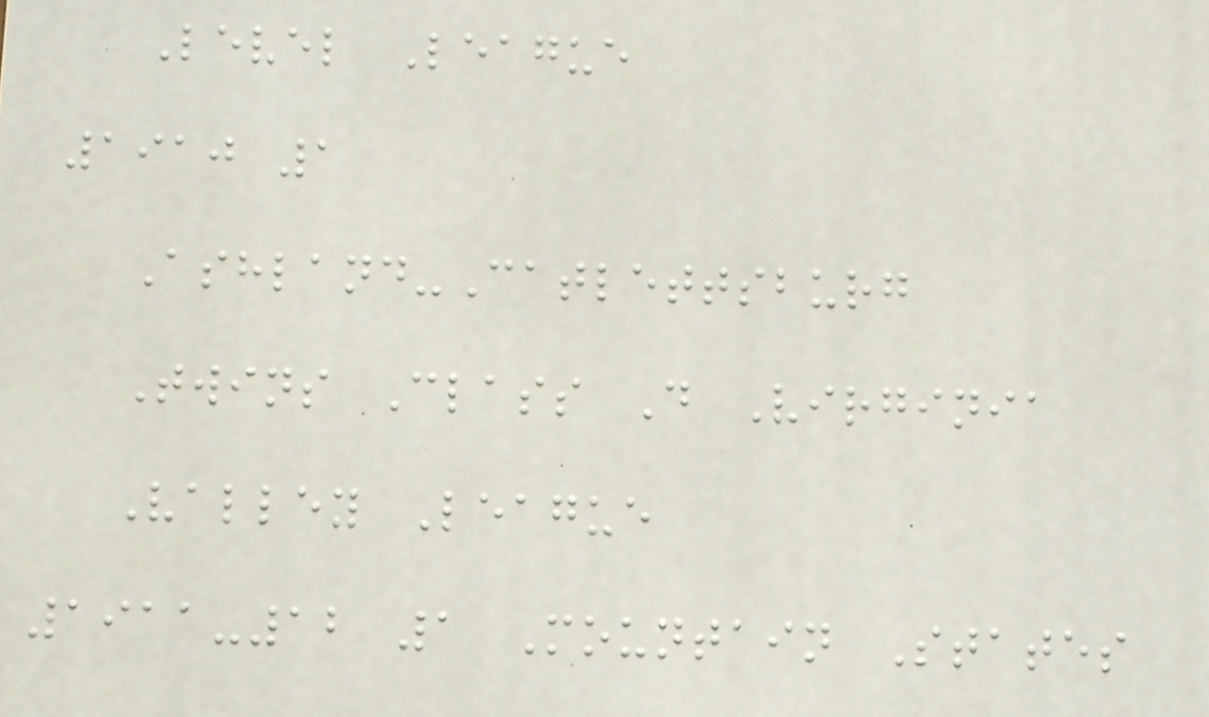Level League
1910 1
Ashland-Catlettsburg
Twins Class D Virginia
Valley League
1911-12 1 Mountain States
